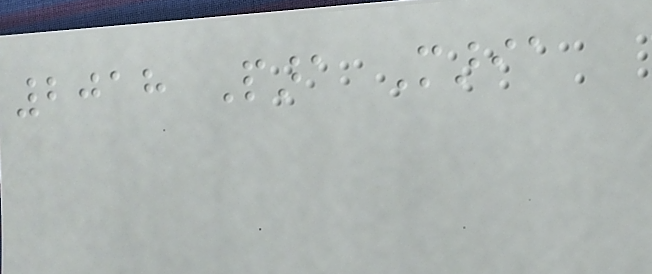2018 Para Maria
